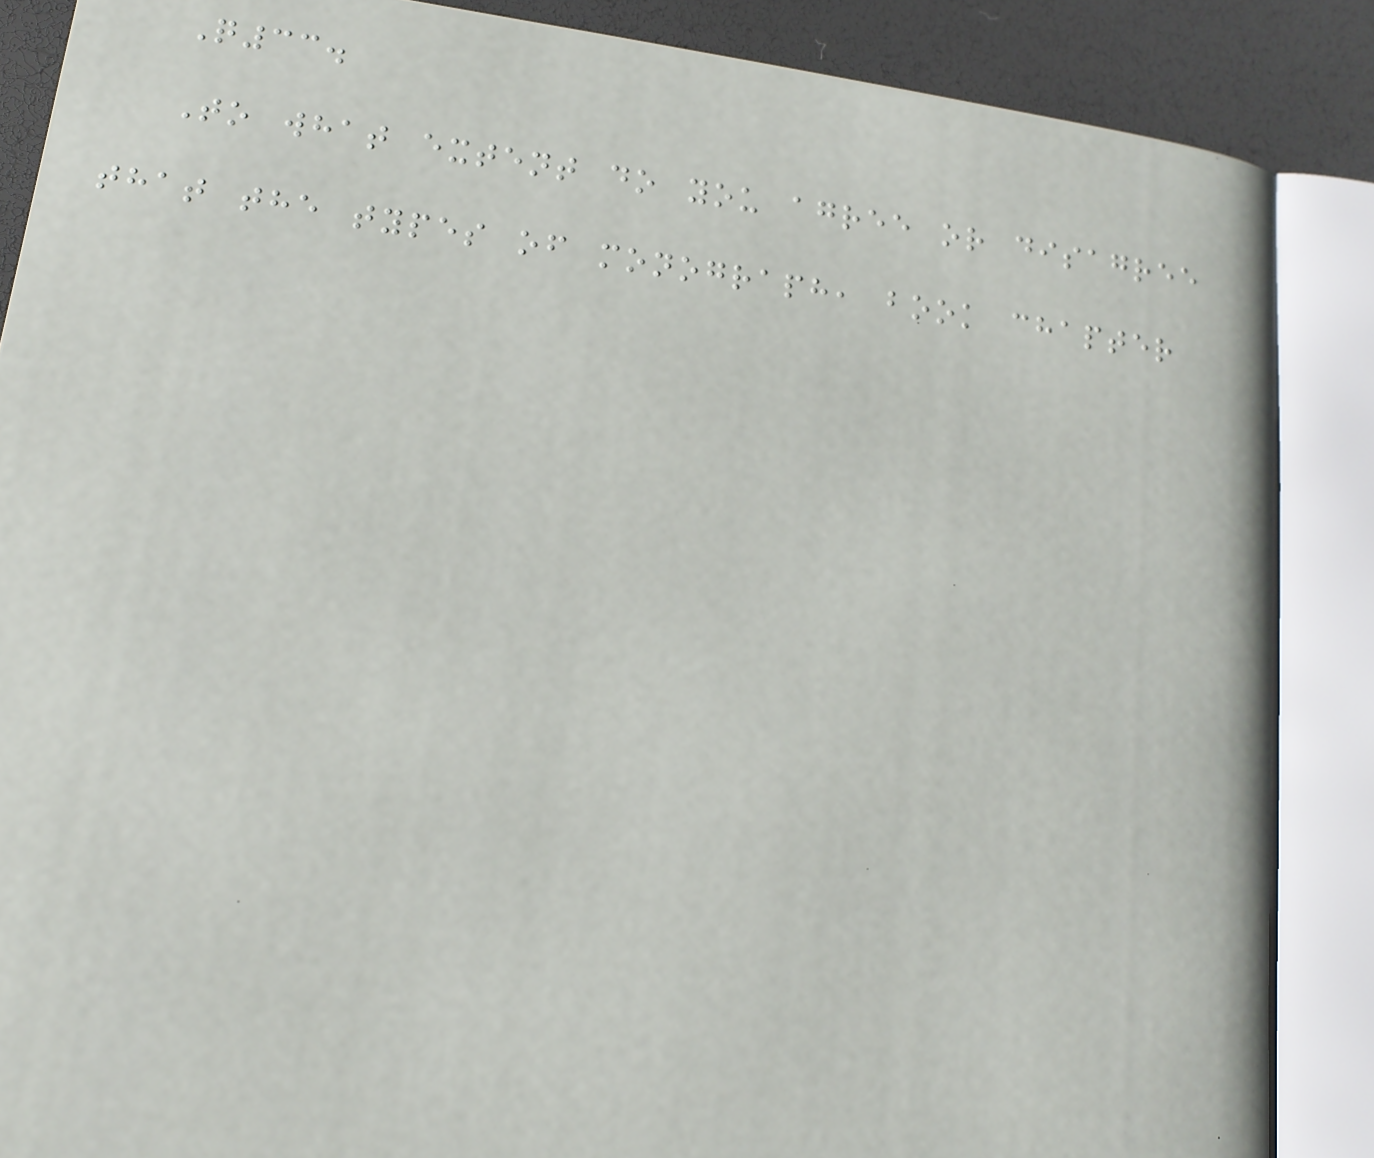Q33.
To what extent do you agree or disagree
that the types of monograph, book chapter
